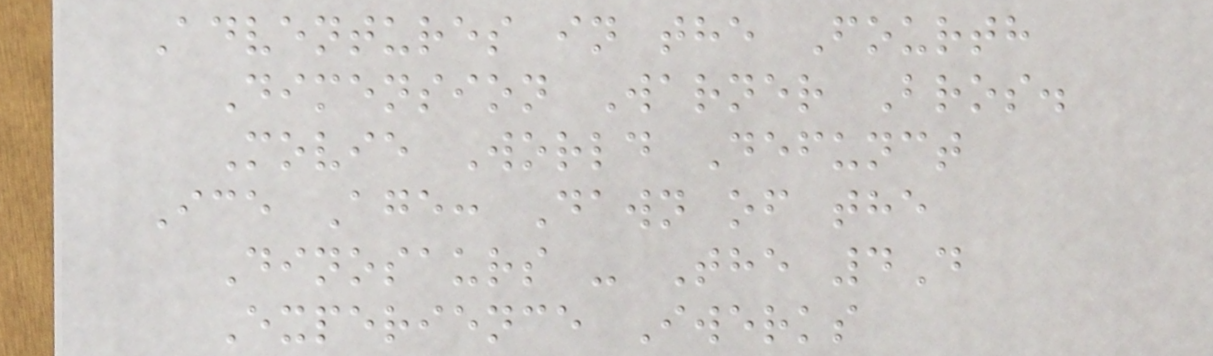Adventures in the Fourth
Dimension Warner Bros.
Movie World Defunct
Ice Age: Dawn of the
Dinosaurs - The 4D
Experience Iwerks
